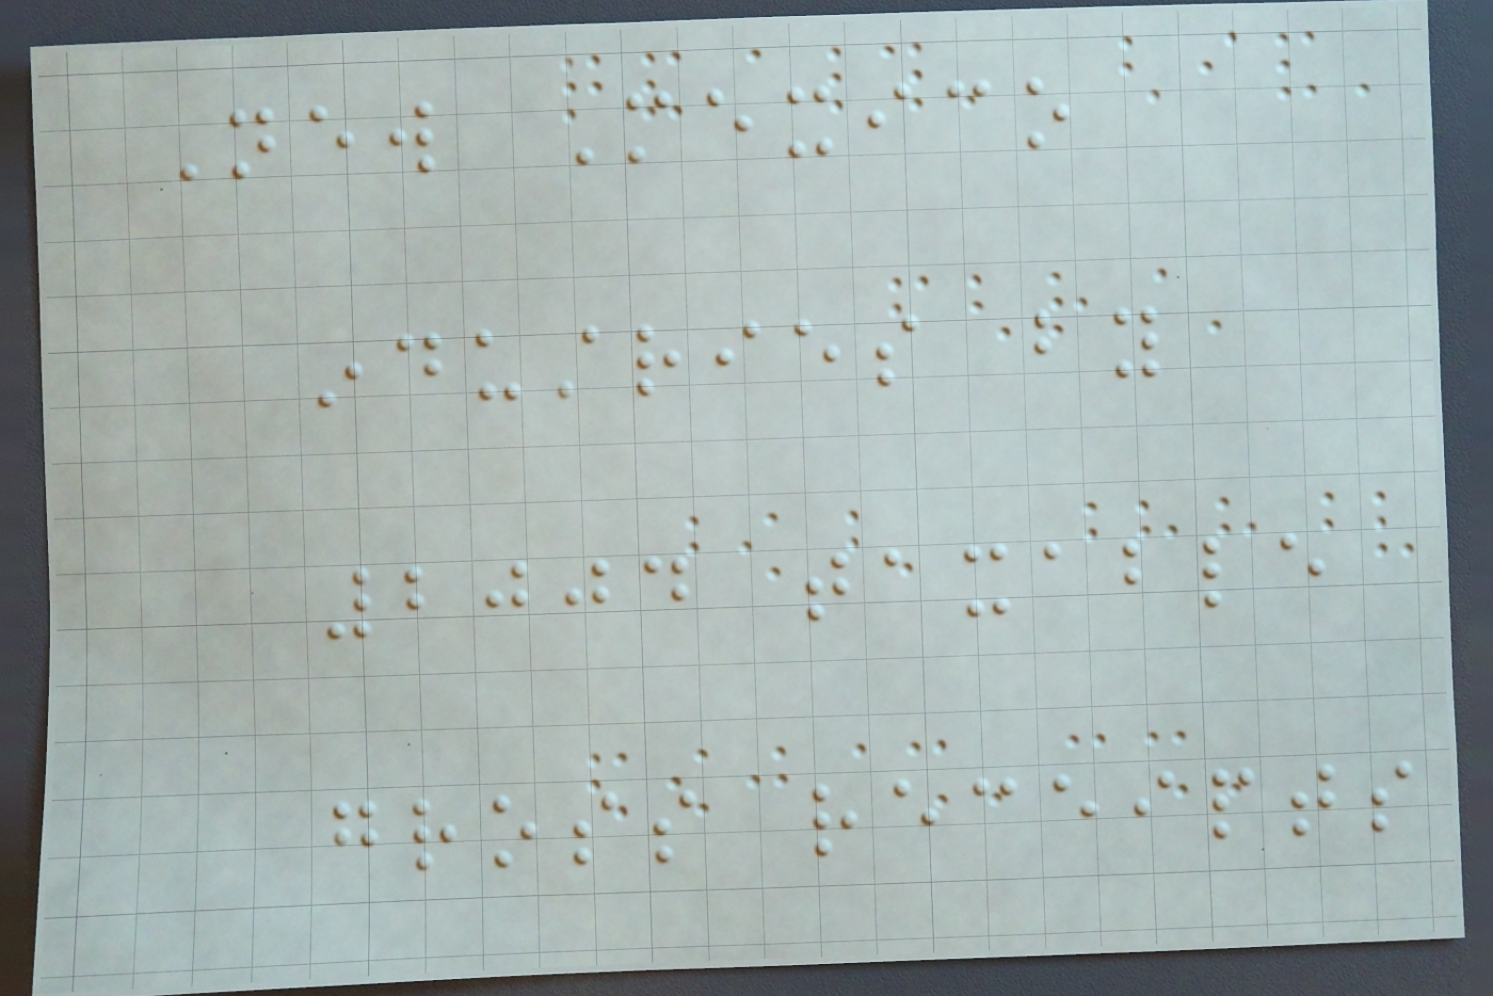New Mexico
industries by
2004 taxable
gross receipts
